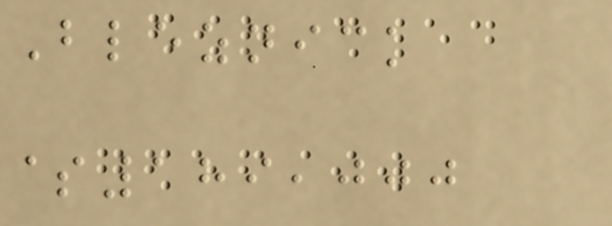Bleznick
$189,000
